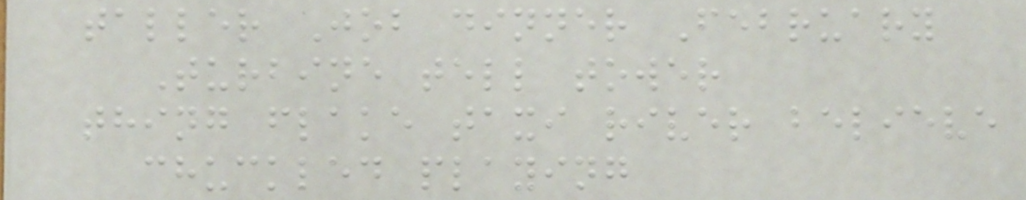taller Job dinner February
Turbine tell tower
thing flake taxi river believe
chuckled playing
